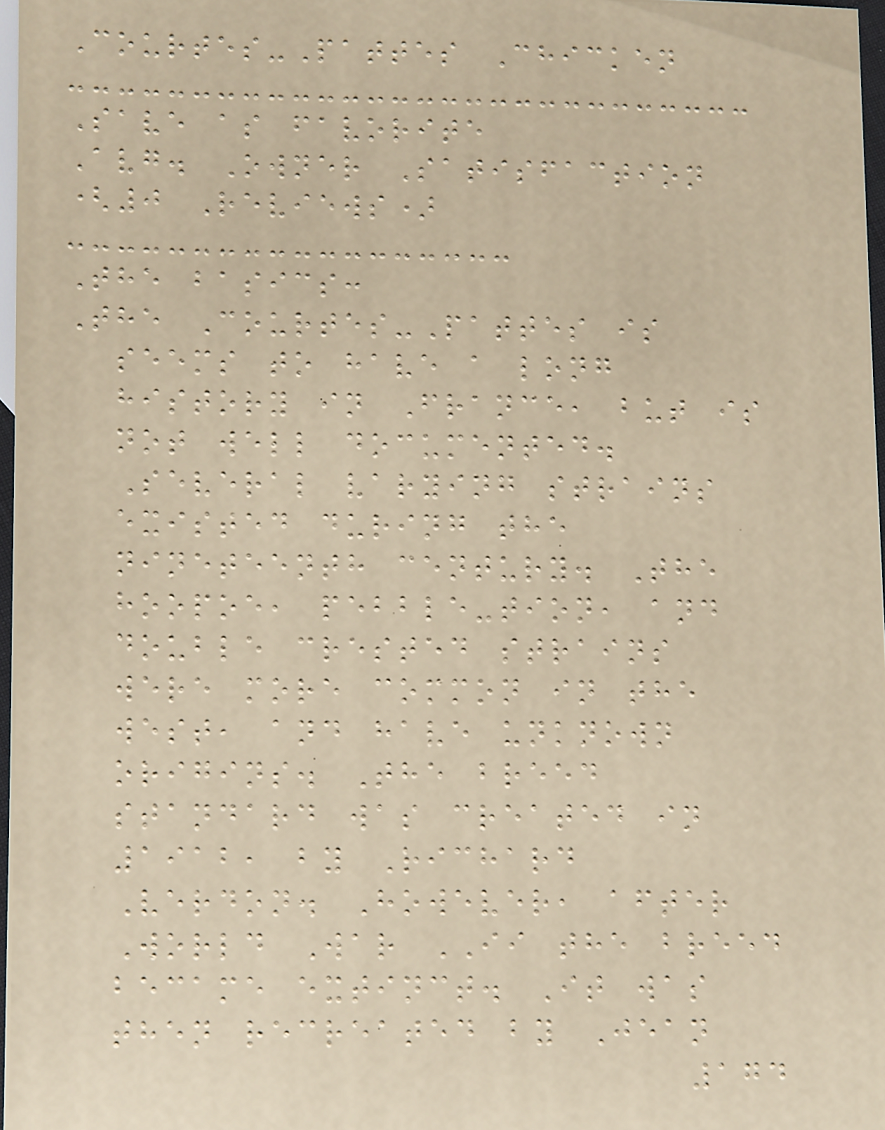Courtes-Pattes Chicken
Save as favorite
Avg. Owner Satisfaction
(0 Reviews)
The basics:
The Courtes-Pattes is
seems to have a long
history in France, but is
not well documented.
Several varying strains
existed during the
nineteenth century. The
hoopoe, pebble-tion, and
double crested strains
were more common in the
west, and have unknown
origins. The breed
standard was created in
1912, by Richard
Verdon. However, after
World War II the breed
became extinct. It was
then recreated by Jean
174
